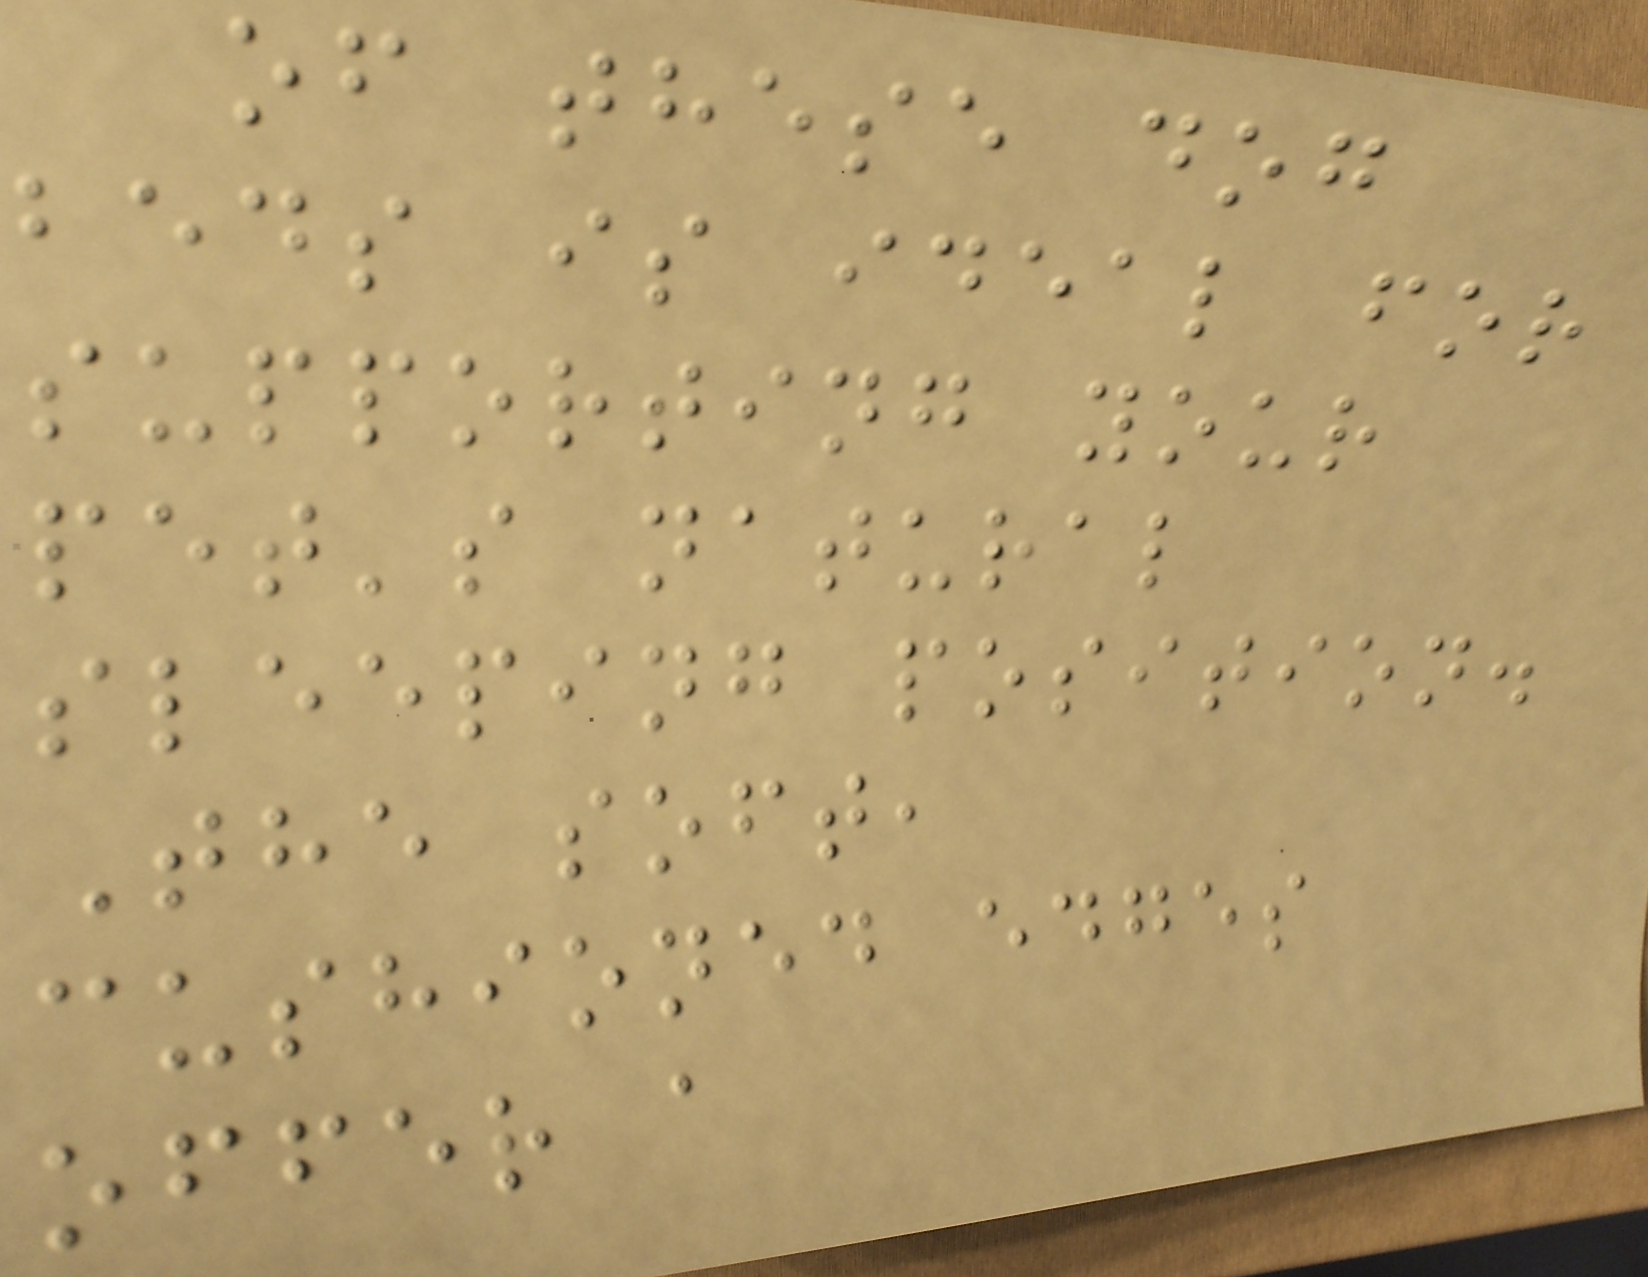of these dog
beds is ideal for
supporting your
pet's natural
sleeping position.
The soft,
cushioned edges
offer a
